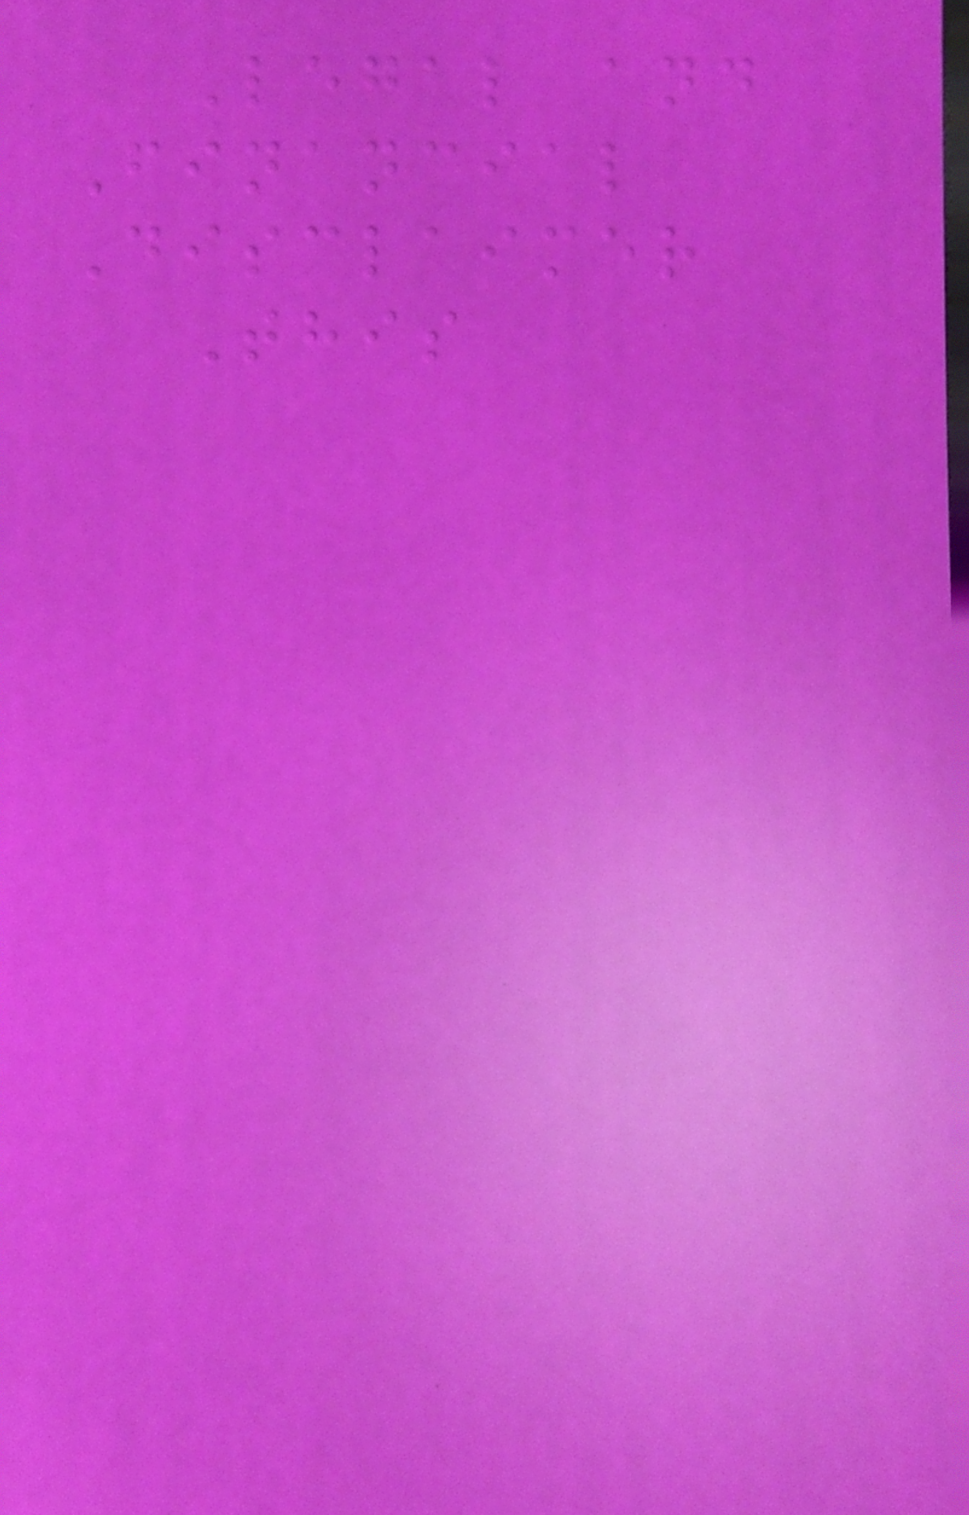Legal and
Financial
Disclaimer
This
